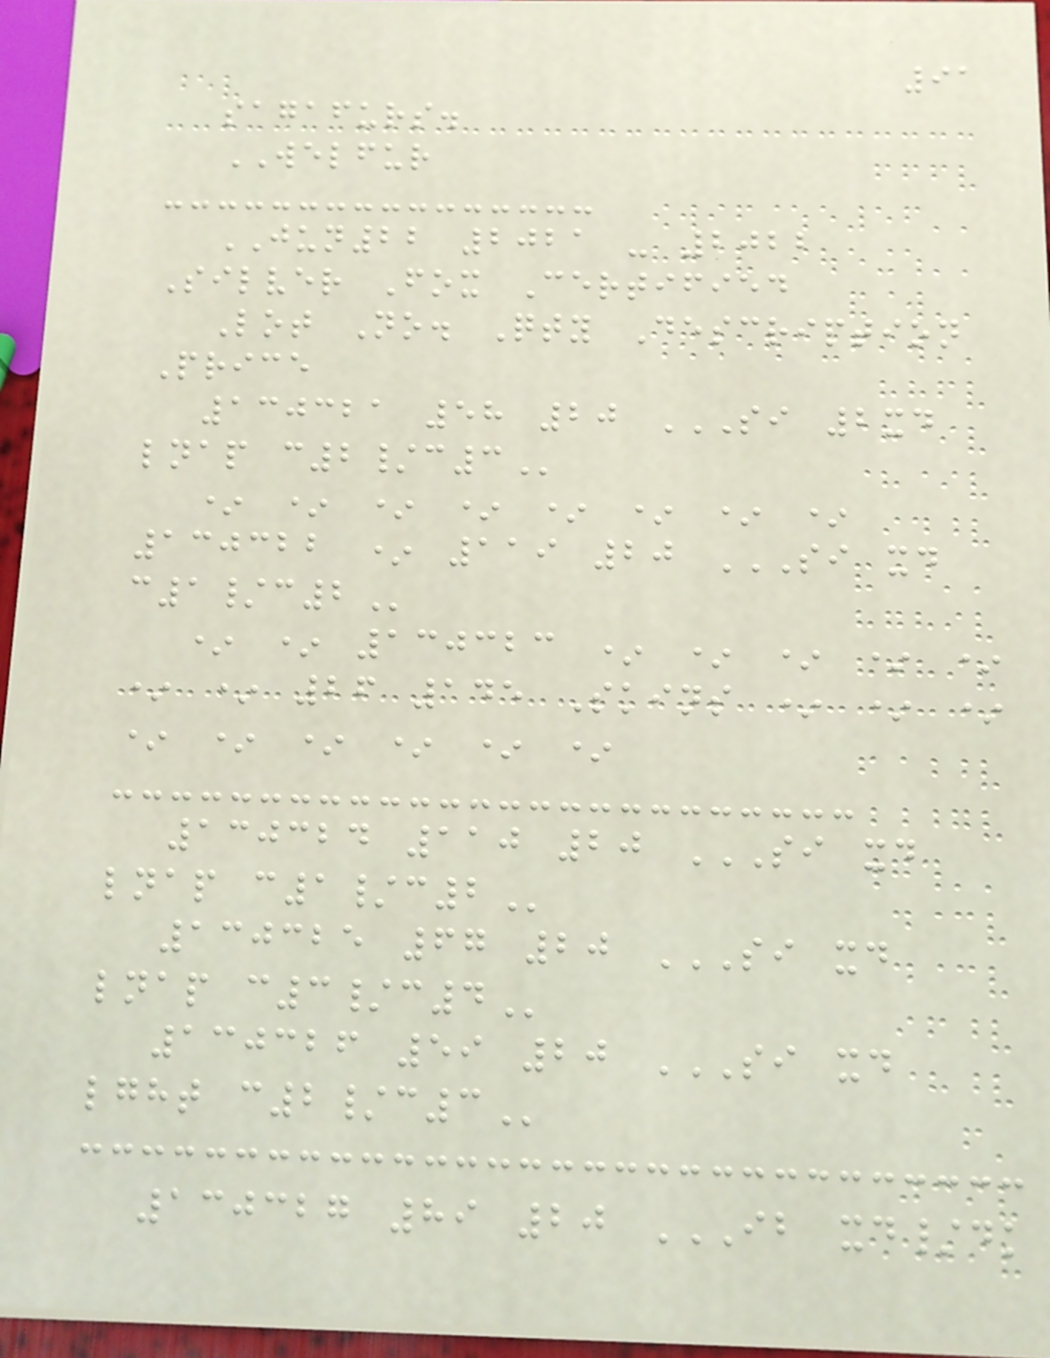91
sagafurs.
WELFUR
JUN22 2021 - 2022
Silver Fox Certified
Lot No. Qty Description
Price
130321 58 20 SI 2XD
LNAP C2/C3
* * * * * * * *
130322 * 119 20 SI XD
C1/C2
* * 130323 * * * * *
* * 26 145 Skins * * *
* * * * * *
130324 110 20 SI XD
LNAP C1/C2
130325 67 20 SI XD
LNAP C3/C4
130326 59 20 SI XD
LGHT C2/C3
130327 89 20 IB XD/DK
